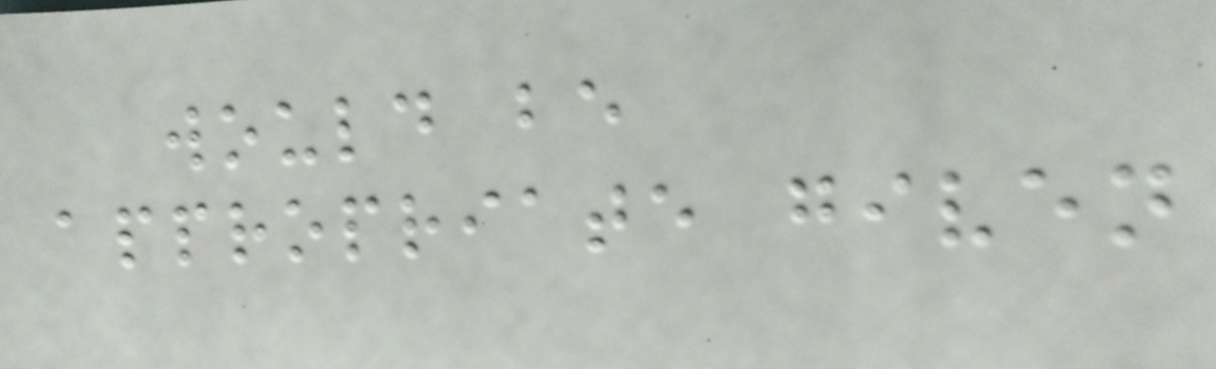would be
appropriate given
